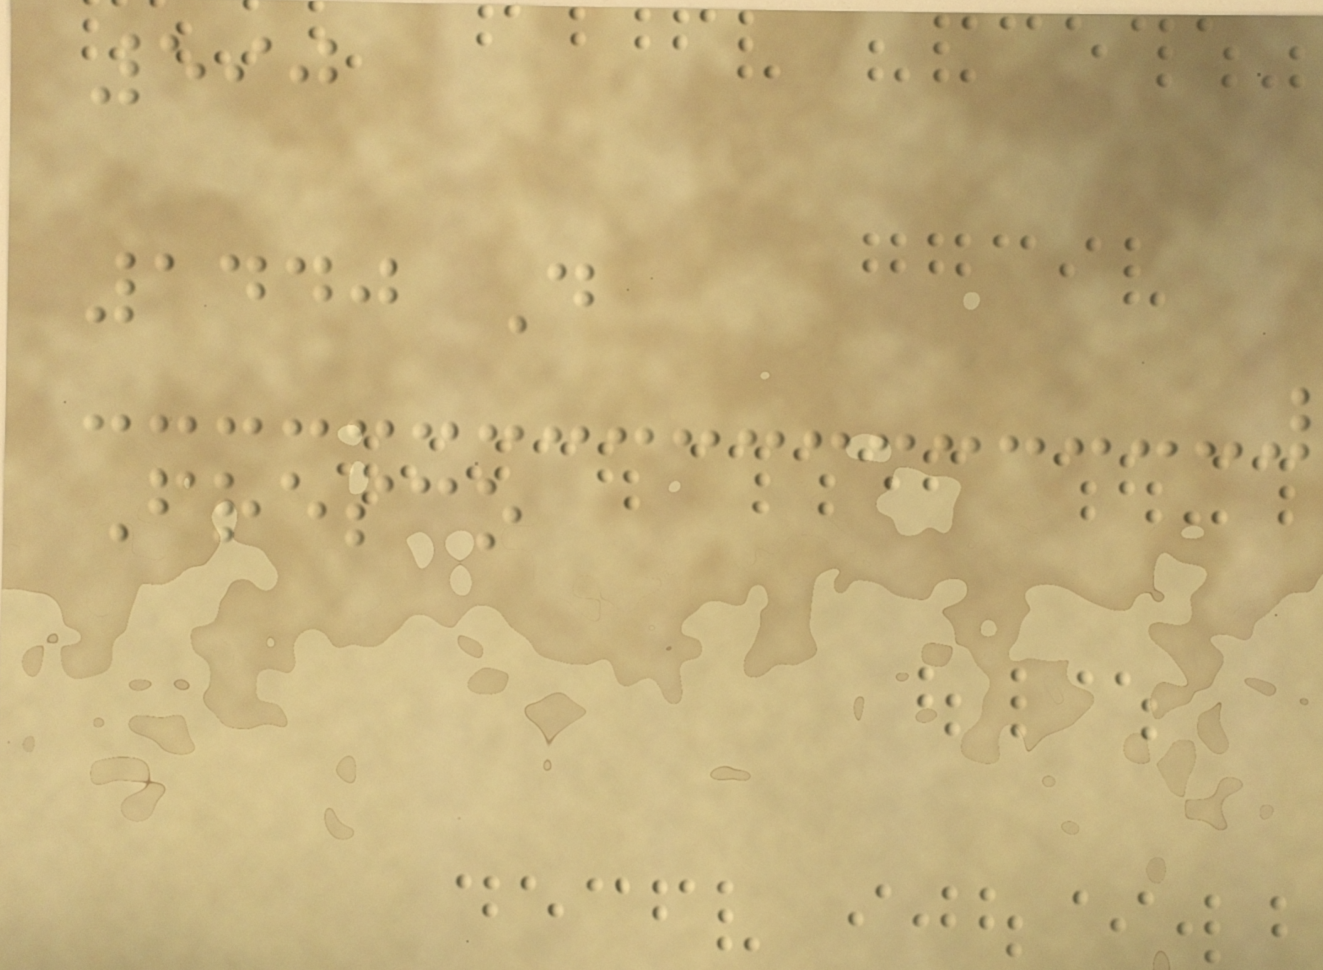590
1440 D
Fresco
